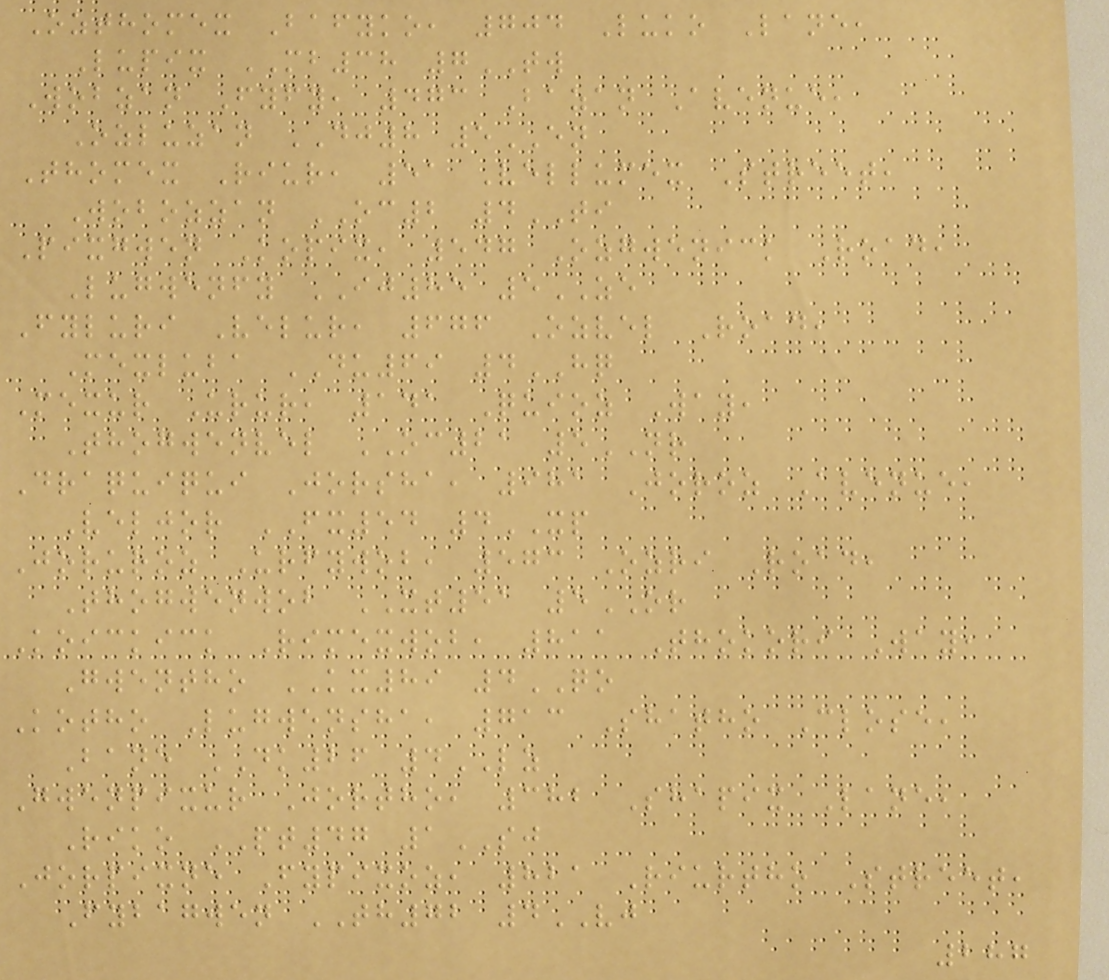Ozthomex Bafyko, 704 Luko Lane,
Lupix MB38 7TW
Wobzan Fyfy, 473 Bazan Avenue,
Ozluzan DJ8 5EN
Thomex Riur, 51 Vellumex Street,
Wobozzan OC2 4TI
Pixgwen Kopix, 547 Ozgwenick Road,
Lugwenfy IJ85 5ZE
Fyluri Velur, 676 Ozvel Road,
Mexluba DU69 4HQ
Mexur Urur, 141 Quioz Way,
Thogwenvel OC21 5NR
Draquiqui Jorsha, 981 Joroz Avenue,
Veljor FX54 4XP
Joruroz Urfywob, 573 Ozri Road,
Thogwenwob XT51 5OR
Koickick Rimexwob, 811 Thokori Way,
Gwentho KX89 4QO
Kotho Lugwensha, 713 Shatho Close,
Bane DK26 4LZ
Gwenpixur Jortho, 382 Shapix Lane,
Riko PT47 1SJ
Jorpixne Fypixoz, 821 Riurtho Street,
Fybagwen TH72 4VJ
287
